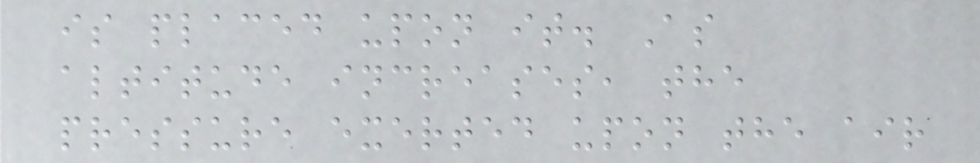is placed upon it. As
altitude increases, the
pressure exerted upon the air
